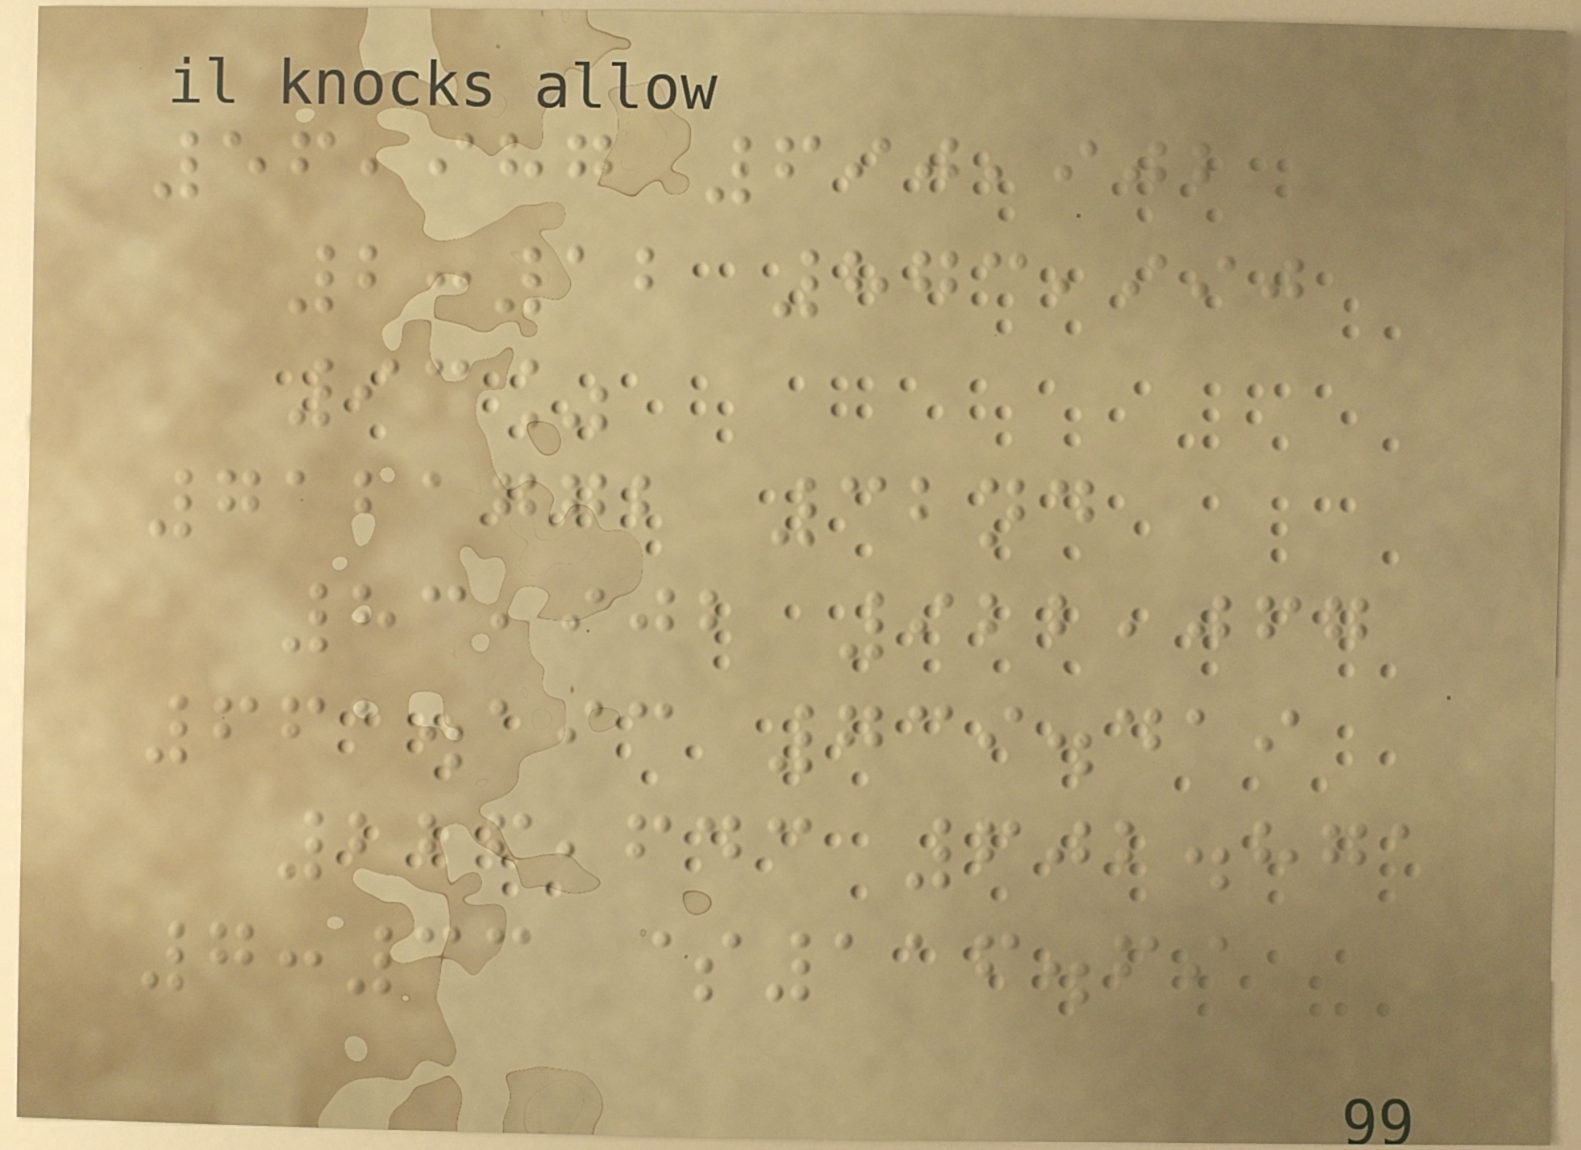56,987 690,902
2:12 873,990
93%
7121772 32nd
83,902 922,067
661.193 739.419
226,643 602.871
7:33 $116.69
